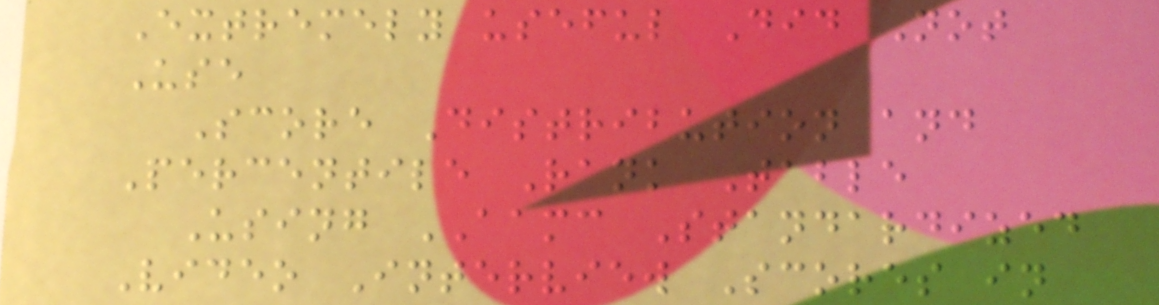Extremely useful Did Not
Use
Score Distribution and
Percentile Rank Table
Using AAMC Standardized
Video Interview Scores in
